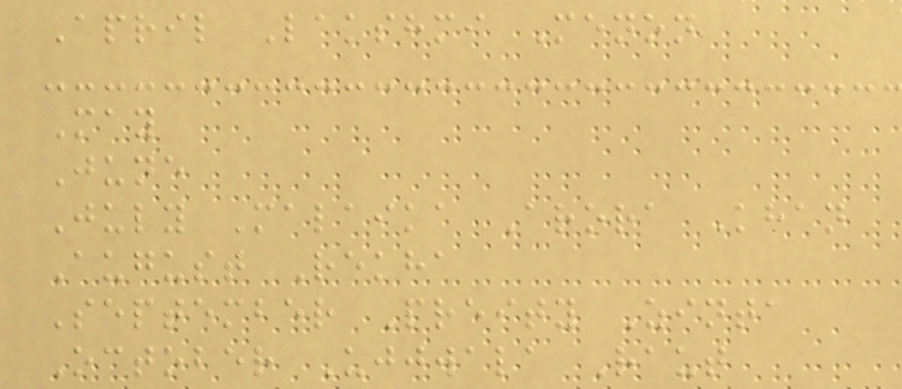April Lakshmi Menon
May
June
July Malaika Arora Khan
August Rekha
September Preity Zinta
October Ujjwala Raut
